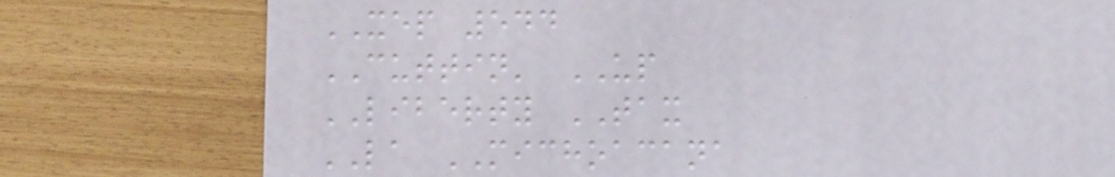XEP 544
CUTTIN' UP
LIBERTY TAX
LA MICHOACANA
